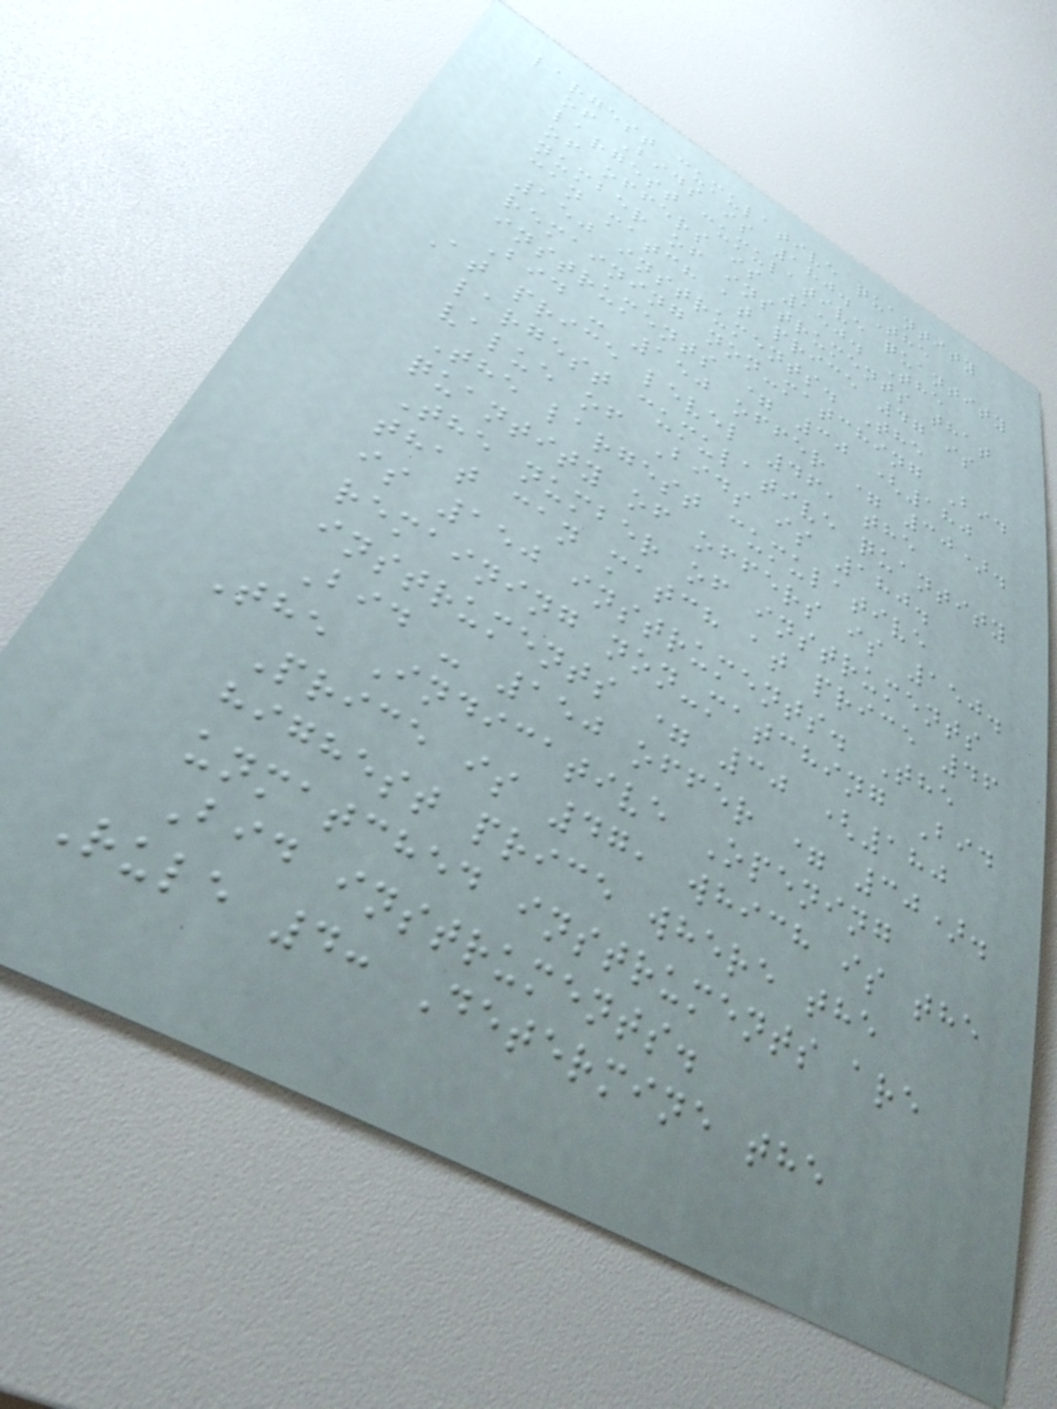largest cumulative quantity
of Bids is 180. The
largest cumulative quantity
of offers is 150. The
number of instruments that
can match at price 47 is
150 instruments. The
remaining non-matching Bid
instruments = 30 (180
Bid - 150 offer = 30).
At price level 46, the
largest cumulative quantity
value of Bids is 180.
The largest cumulative
quantity of offers is 150.
The number of instruments
that can match at price 46
is 150 instruments. The
remaining non-matching Bid
instruments = 30 (180
Bid - 150 offer = 30).
The Indicative Opening
Price is 47, which is the
highest price where the
unmatched instruments are
Bid instruments.
Rule 4: Determine the
